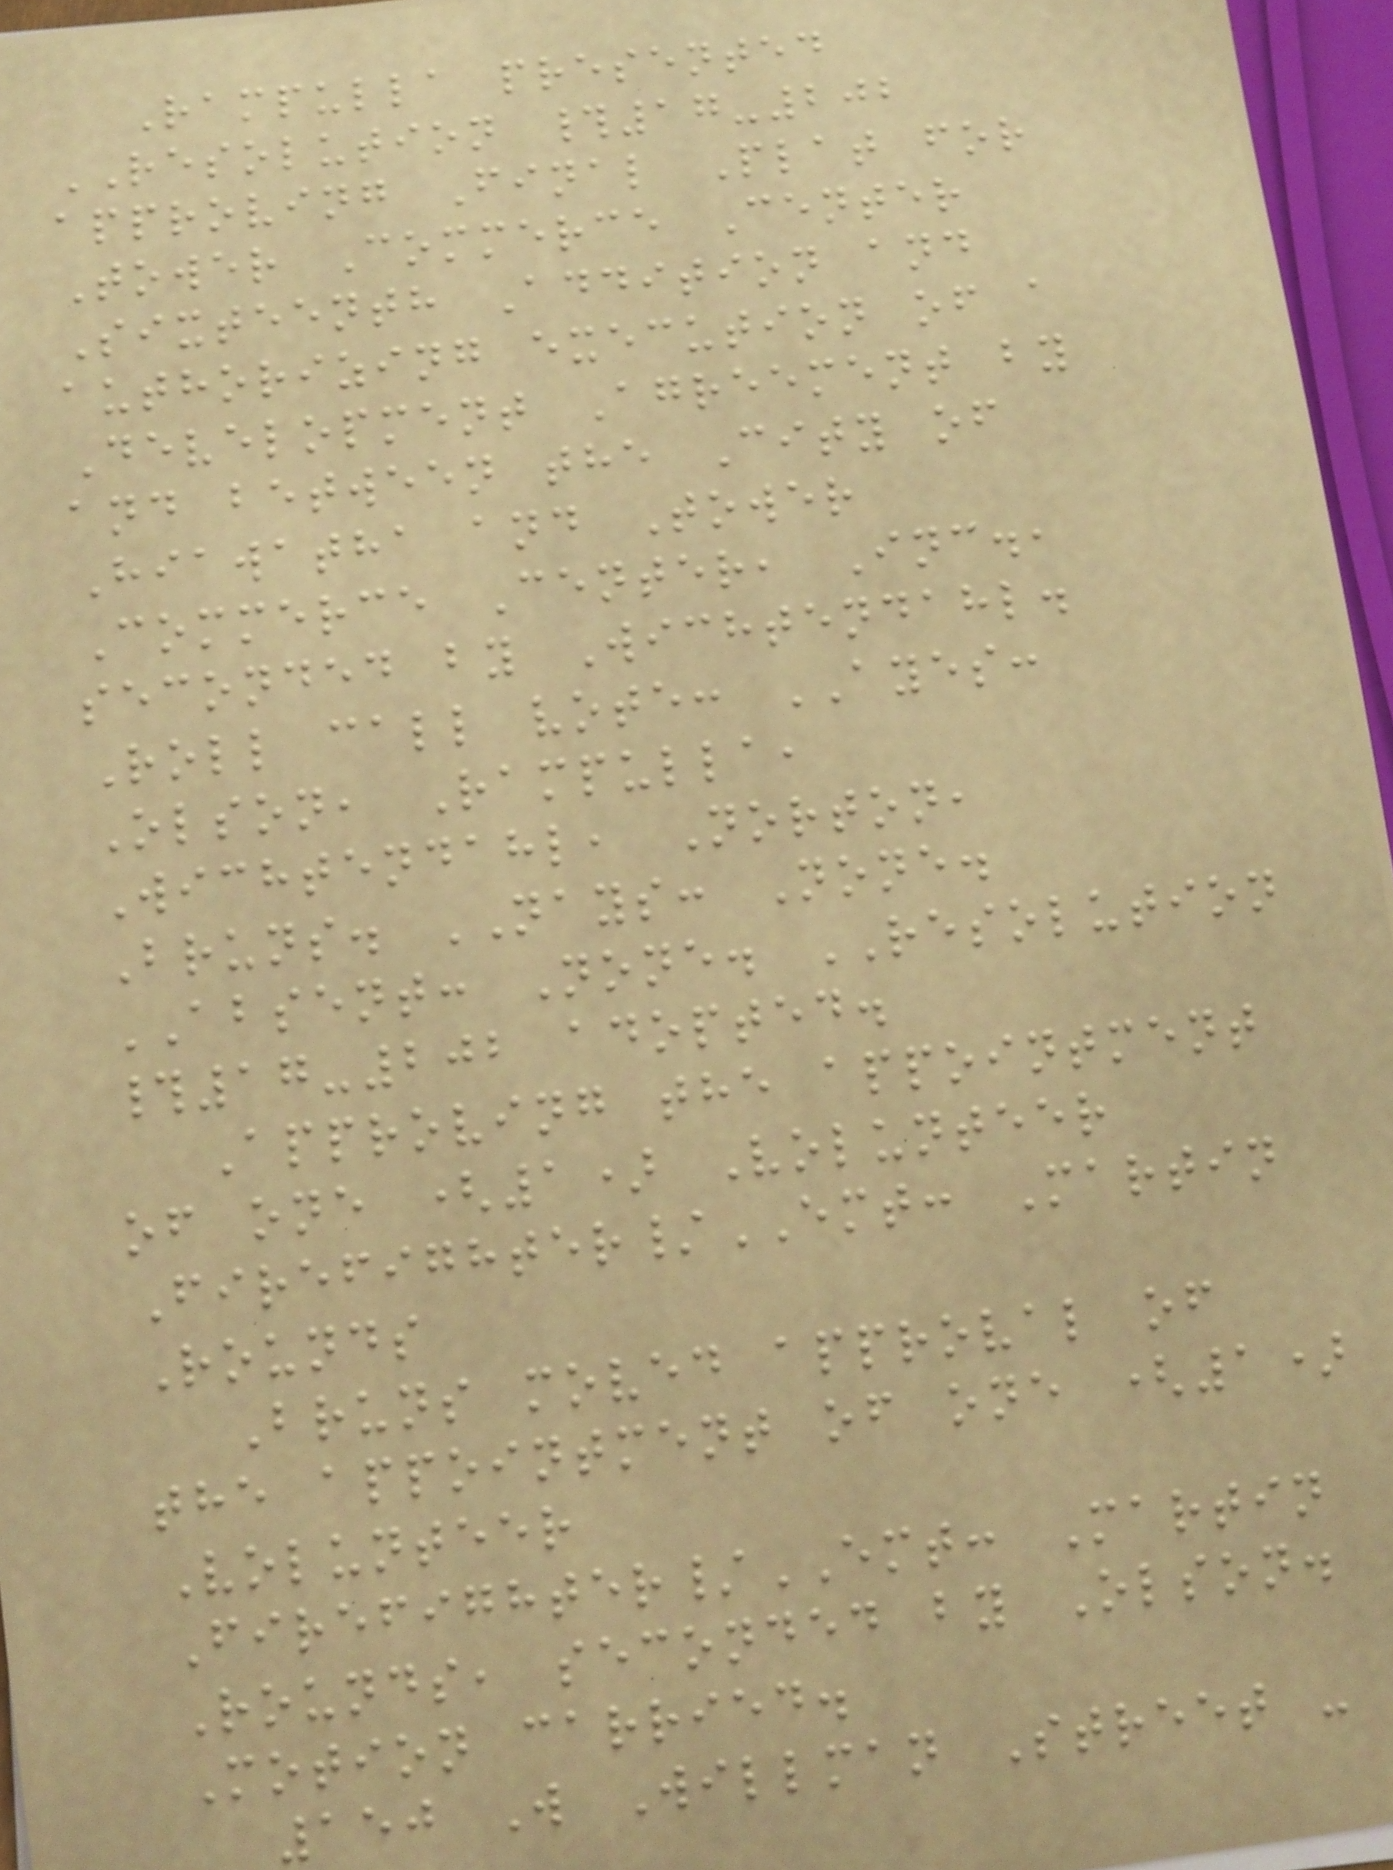Rampulla presented
RESOLUTION #17-202
approving Final Plat for
Tower Commerce Center
Sixteenth Addition and
authorizing execution of a
Development Agreement by
and between the City of
Hiawatha and Tower
Commerce Center, Inc.,
seconded by Wichtendahl.
Roll call vote: AYES:
Olson, Rampulla,
Wichtendahl, Norton,
Bruns. NAYS: None.
ABSENT: None. RESOLUTION
#17-202 adopted.
Approving the appointment
of one (1) Volunteer
Firefighter/EMT: Martin
Rounds
Bruns moved approval of
the appointment of one (1)
Volunteer
Firefighter/EMT: Martin
Rounds, seconded by Olson.
Motion carried.
150 W Willman Street -
